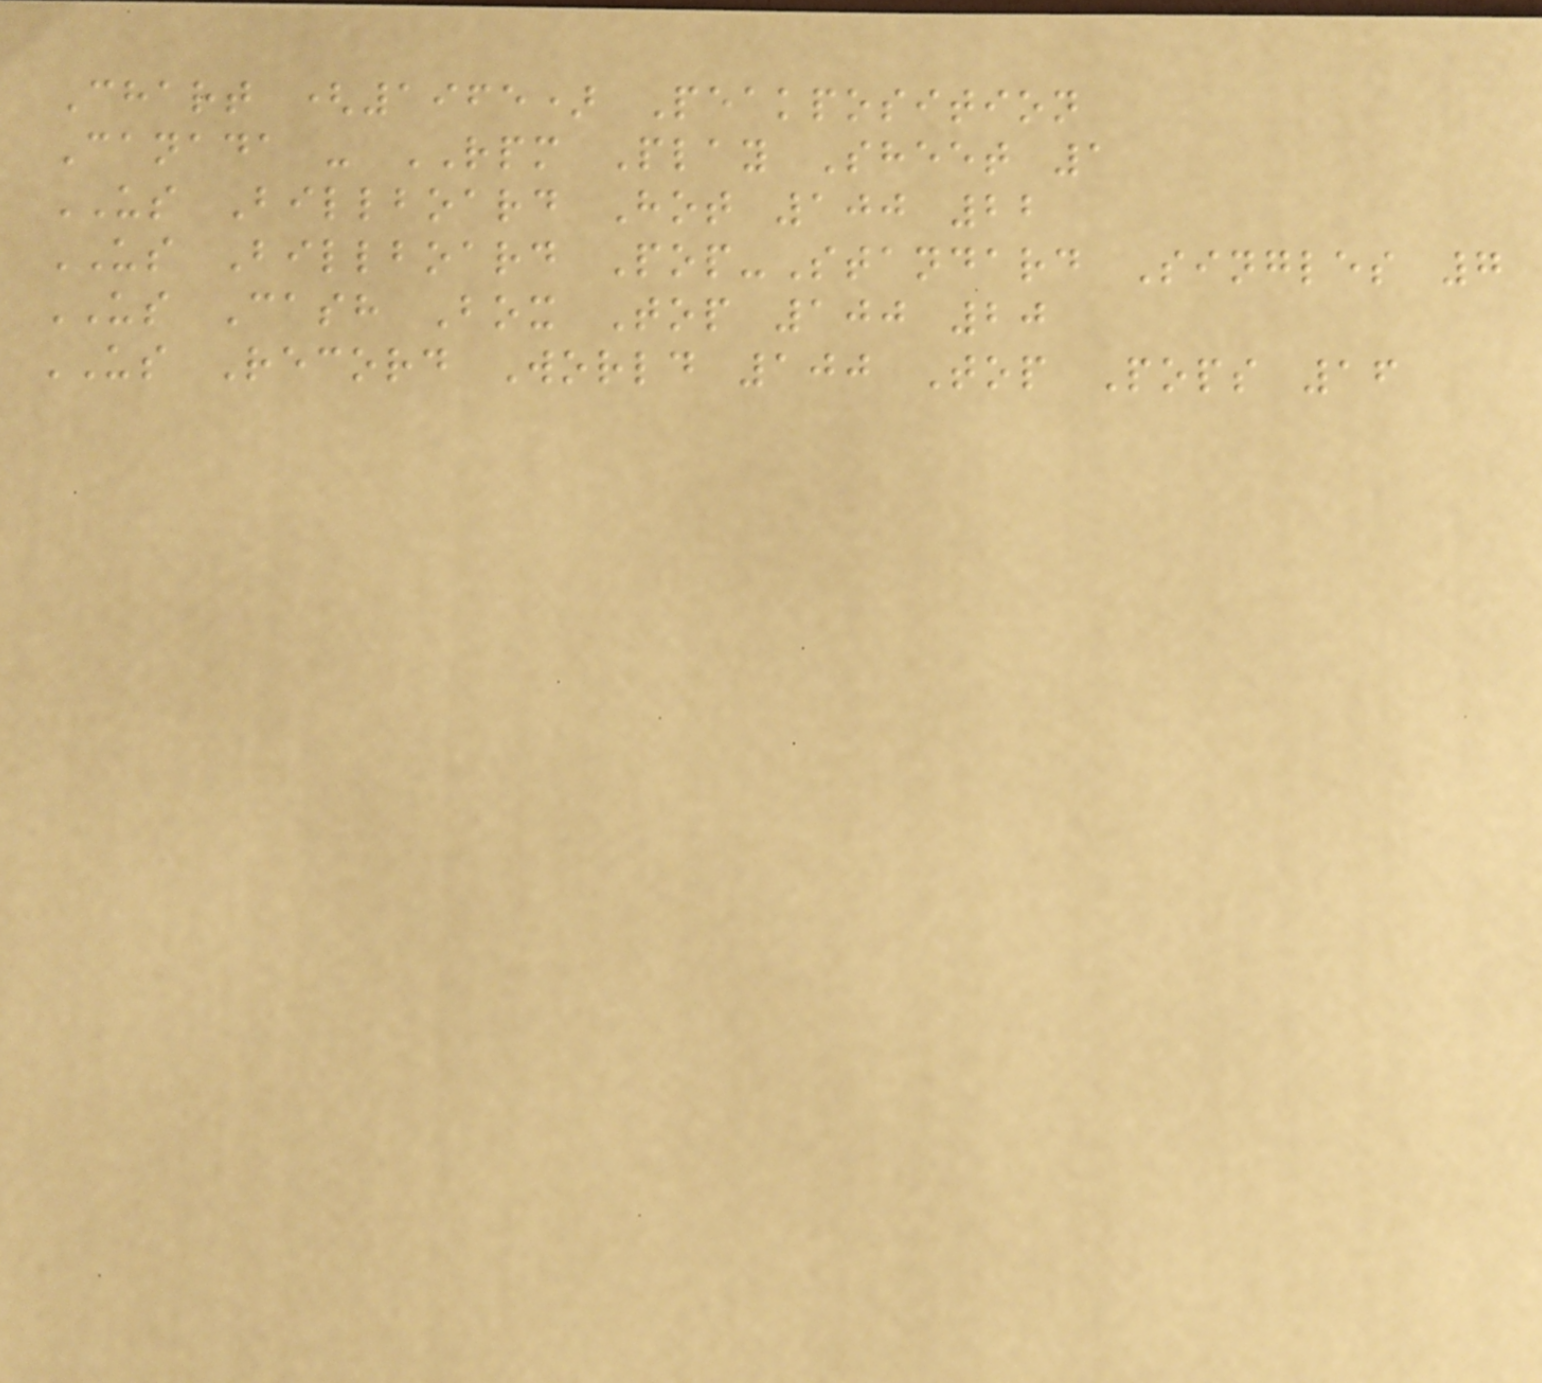Chart (1965) Peakposition
Canada - RPM Play Sheet 1
US Billboard Hot 100 22
US Billboard Pop-Standard Singles 7
US Cash Box Top 100 20
US Record World 100 Top Pops 16
